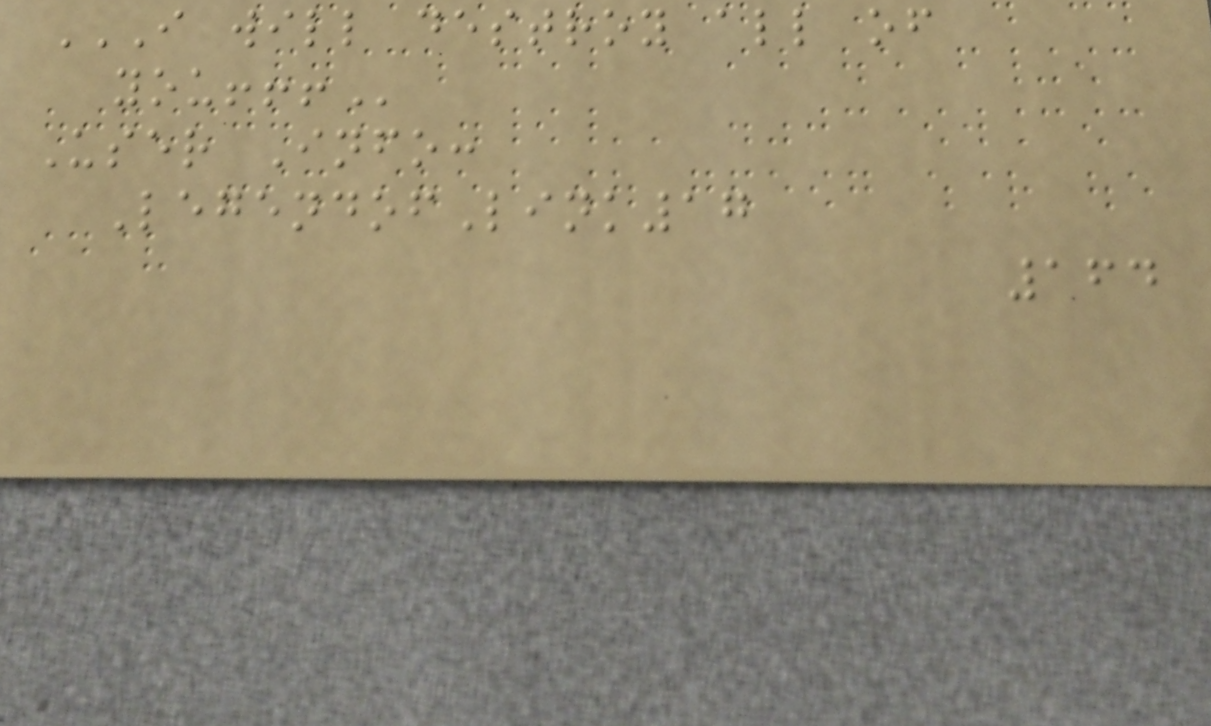I WILL DESTROY ALL OF
YOU!!!
User Info:
LegendofLink17
164
